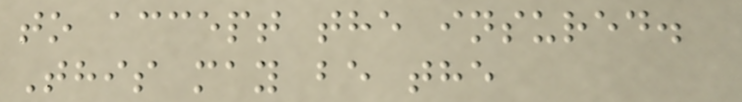to accept the insured.
This may be the
